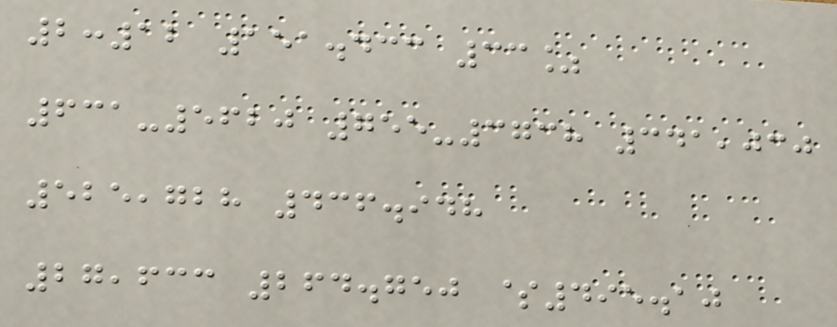2:12 151.433 33%
631-5620 755-3738 341,030
525,728 436.948
27,633 264.750 $495.10
